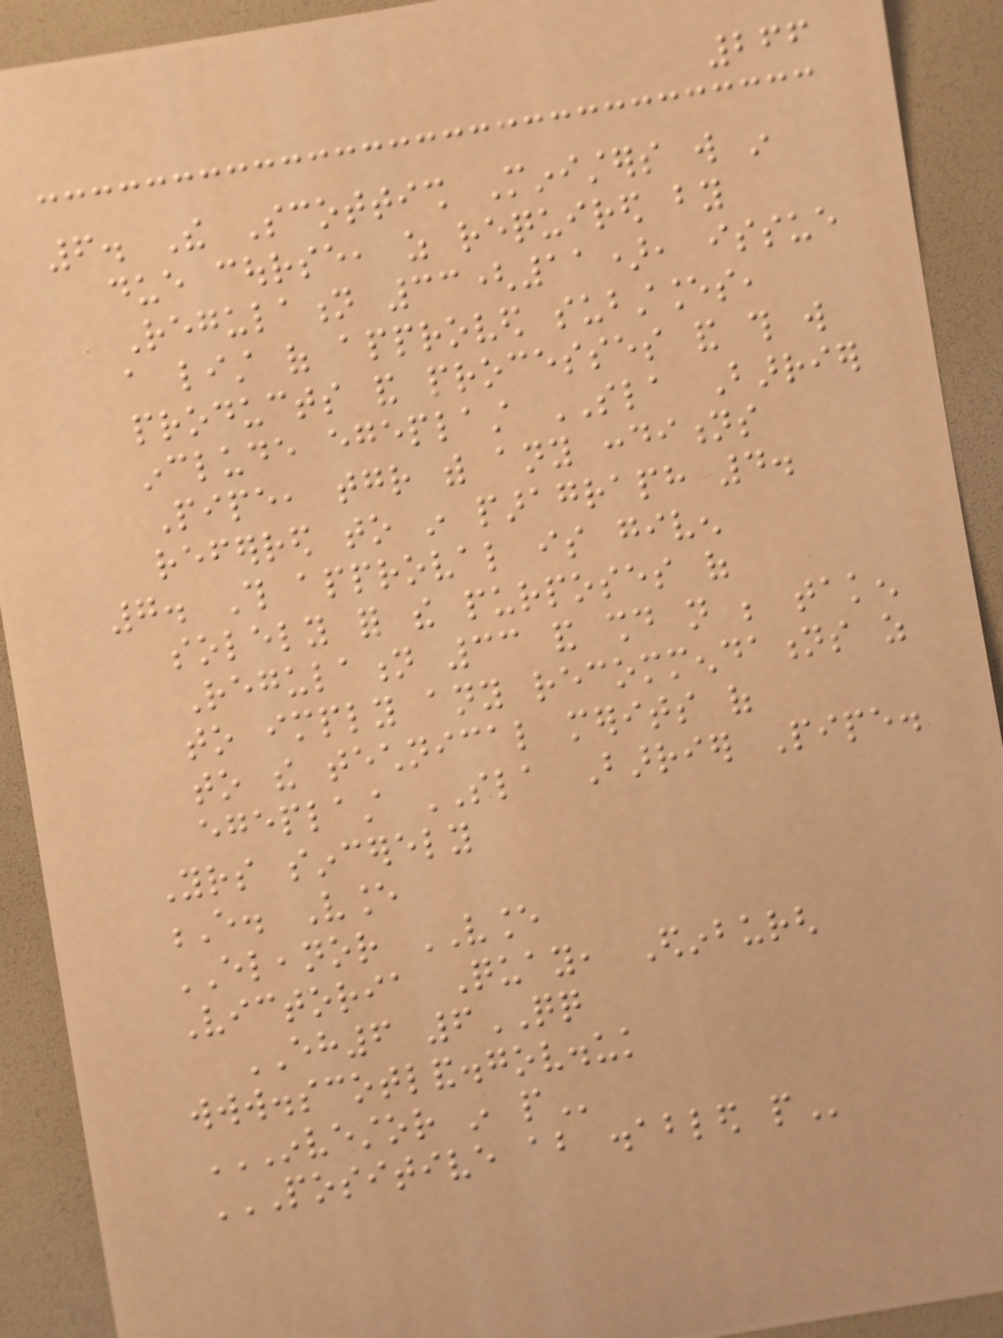266
6. The Scottish Ministers will in
due course, as required by
Regulation 33(11), issue
a list of approved substances,
products and processes and this will
include egeplast SLA Barrier
Pipe, together with any conditions
referred to in paragraph 4.
7. This approval is given
solely for the purposes of
Regulation 33 and should not be taken
to imply any recommendations as
to the technical merits of
egeplast SLA Barrier Pipe.
Yours sincerely
E. Vance
ELEANOR VANCE
Victoria Quay, Edinburgh
EH6 6QQ
www.scotland.gov.uk
INVESTOR IN PEOPLE
POSITIVE ABOUT DISABLED PEOPLE
